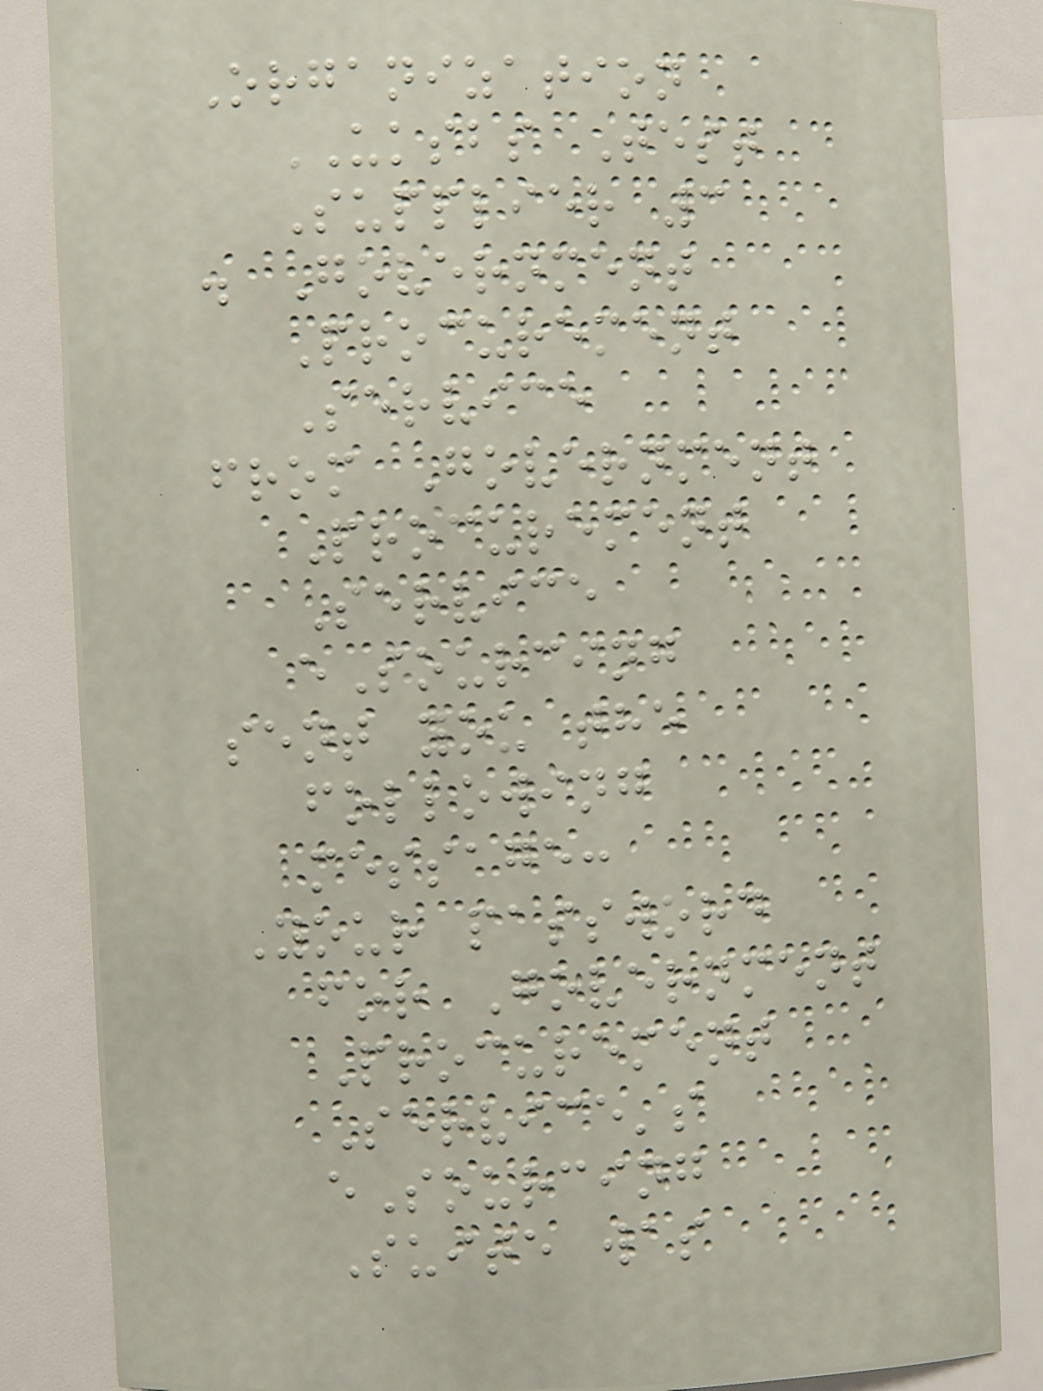Organization
UKSBS Test
Supplier 3
. Government
Procurement
Service
from Government
Procurement
Service
eSourcing
sent you the
following
message:
Your password
for Government
Procurement
Service's
eSourcing
Suite was
